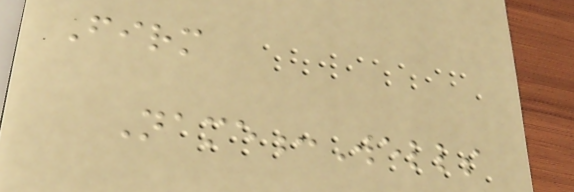Firm
Name:Wells
